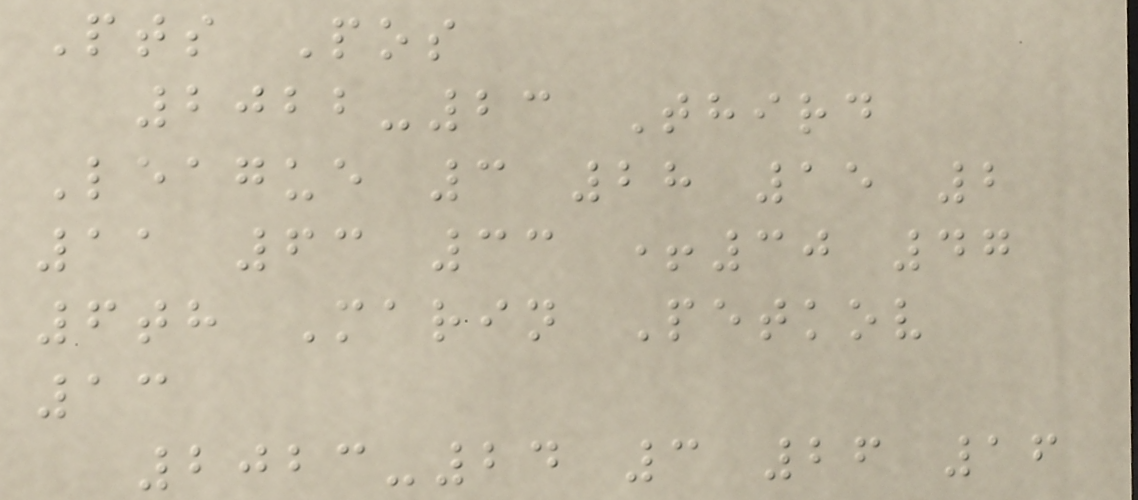Pts Pos
2022-23 Third
League 3 28 15 2
11 63 33 +30 47
6th Marin Petkov
13
2023-24 3 26 16
